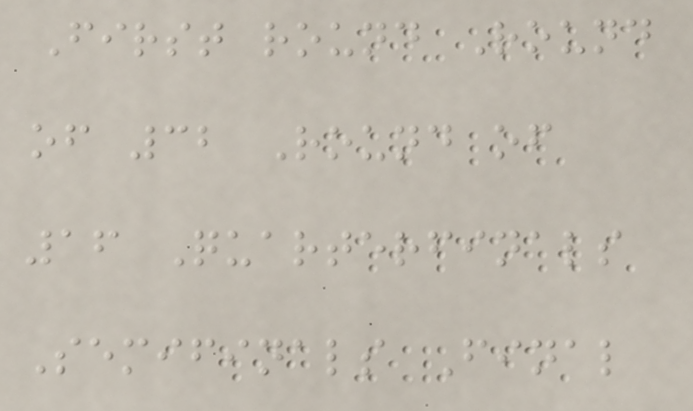First round Round
of 32 Round of
16 Quarterfinals
Semifinals Final
